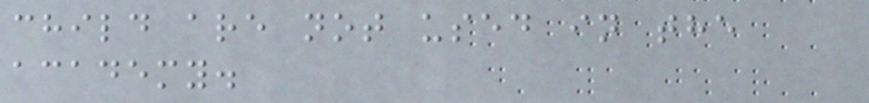child are not used in the
academy.
